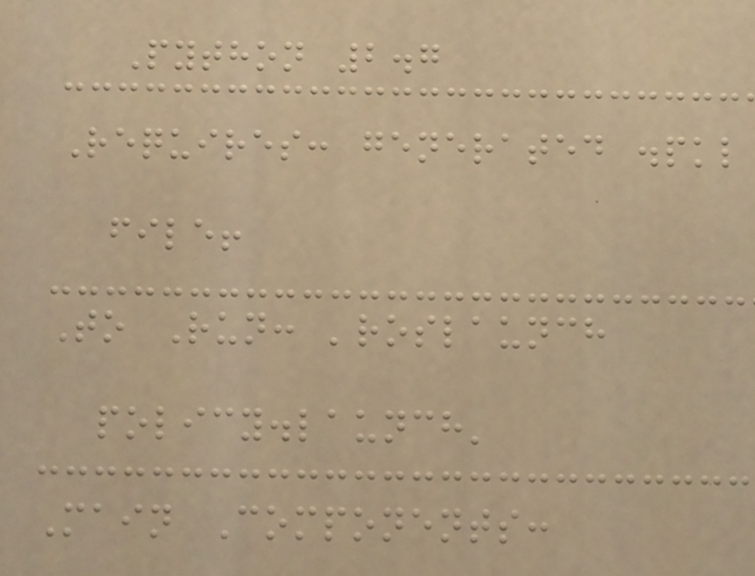Python 2.7
Requires: generated .pkl
file!
To Run: 'roslaunch
policy.launch'
Main Components:
